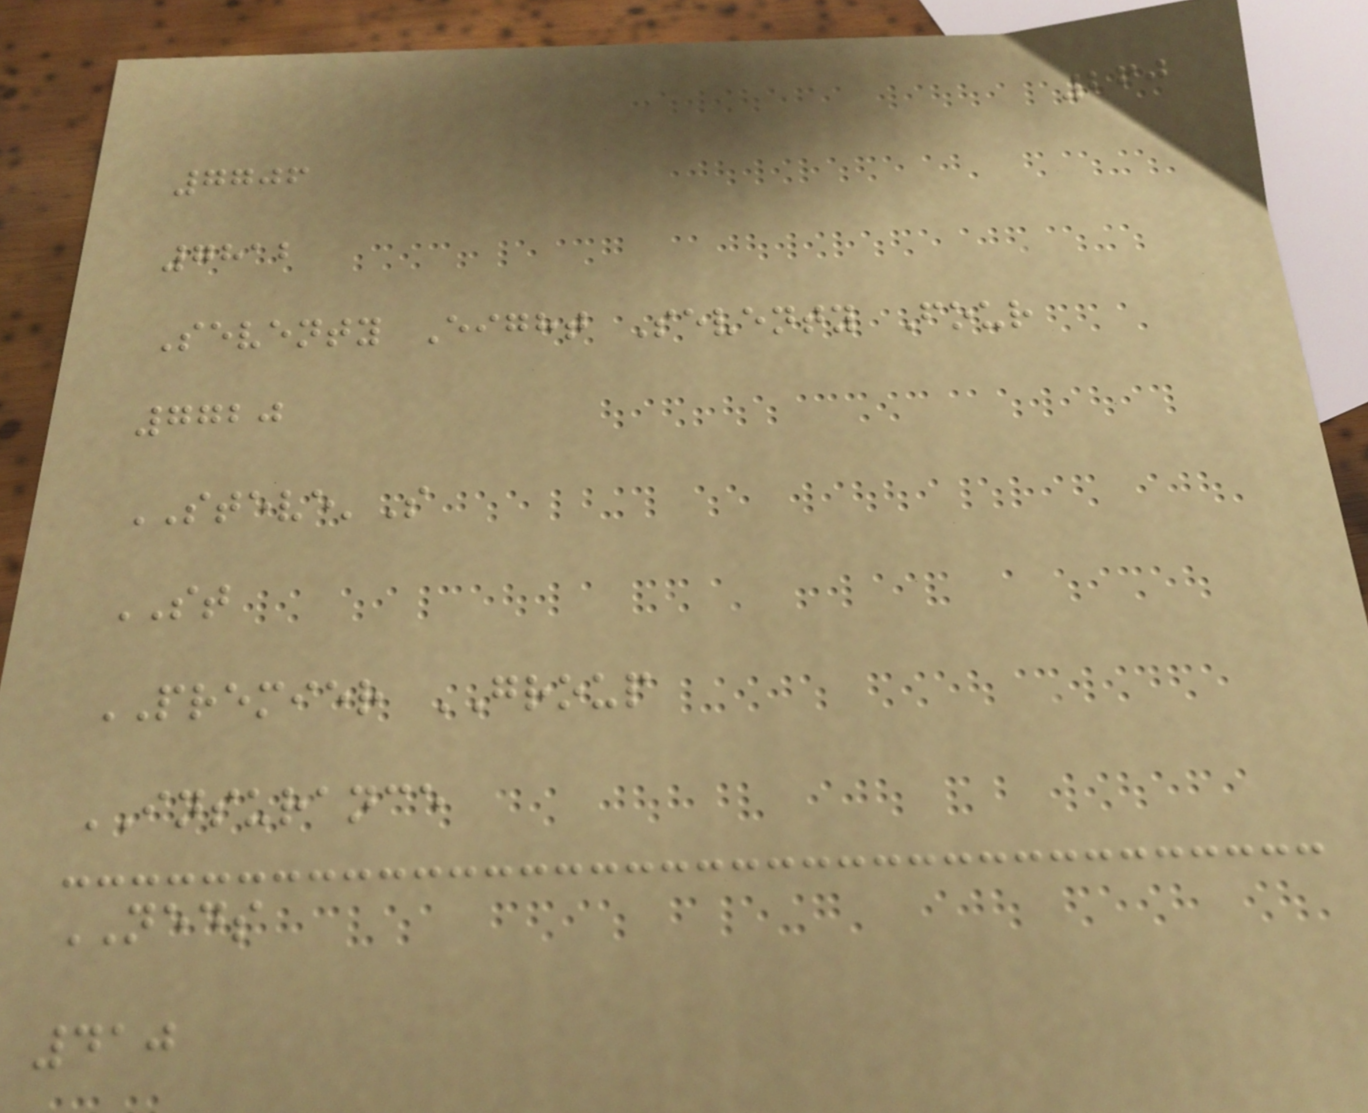260
7706
7812
Seventy Eight Seventy Four
7720
STEVE'S
ST
PREMIER GROUP
INSURANCE
NEDS
410
